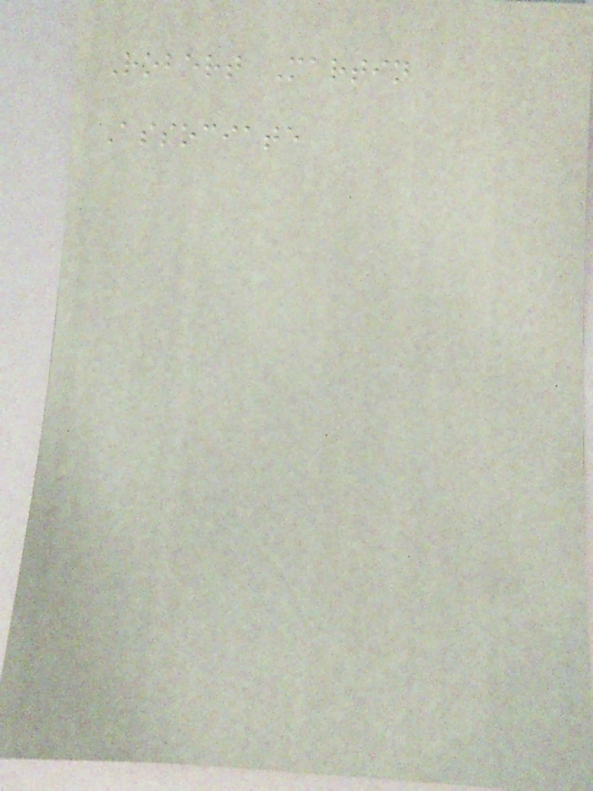Robert Martin
Associate
